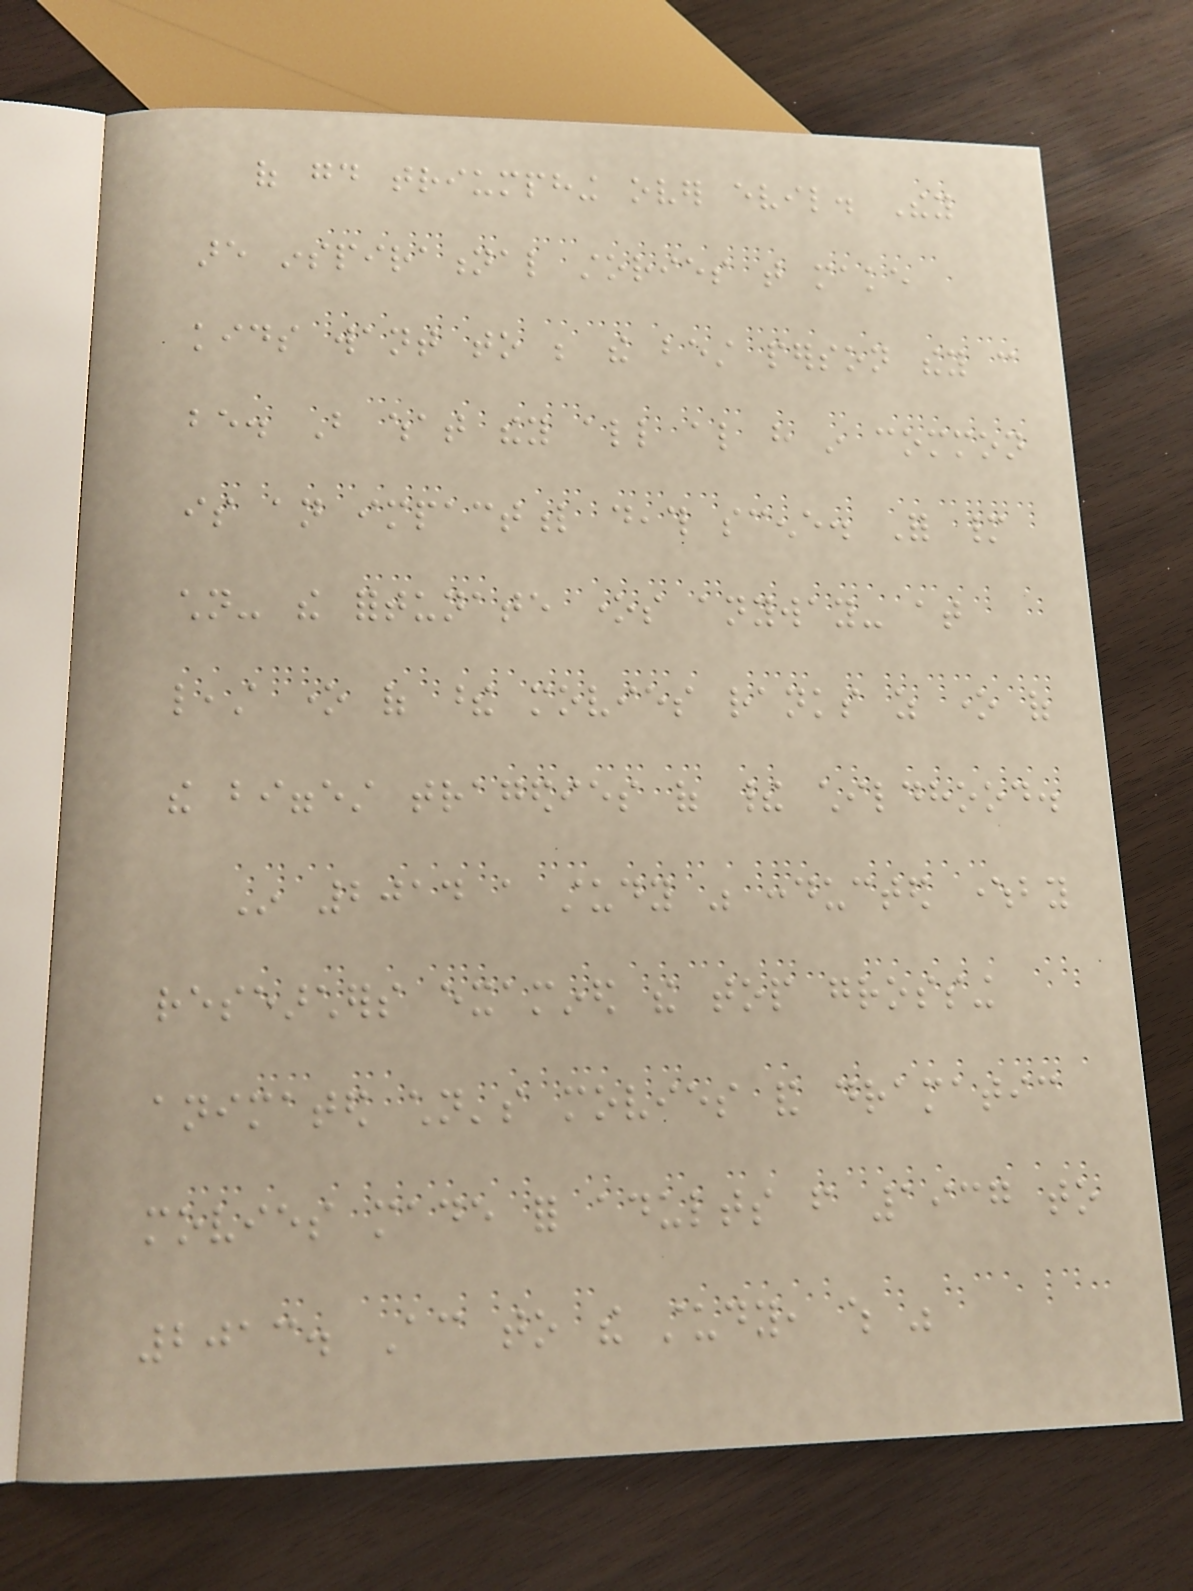of good triumphing over evil. They
are inspirational stories that make
kids want to be the best person they can
be. But what they all also have in common
is an impactful death scene. For many
children- the fortunate ones anyway- at
least one of these movies ranks as one of
the biggest tragedies of their childhood.
In 2014 a study was conducted whereby
researchers examined the top grossing
animated children's movies and dramatic
movies made for adults from 1937 to
2013. According to the study, which was
